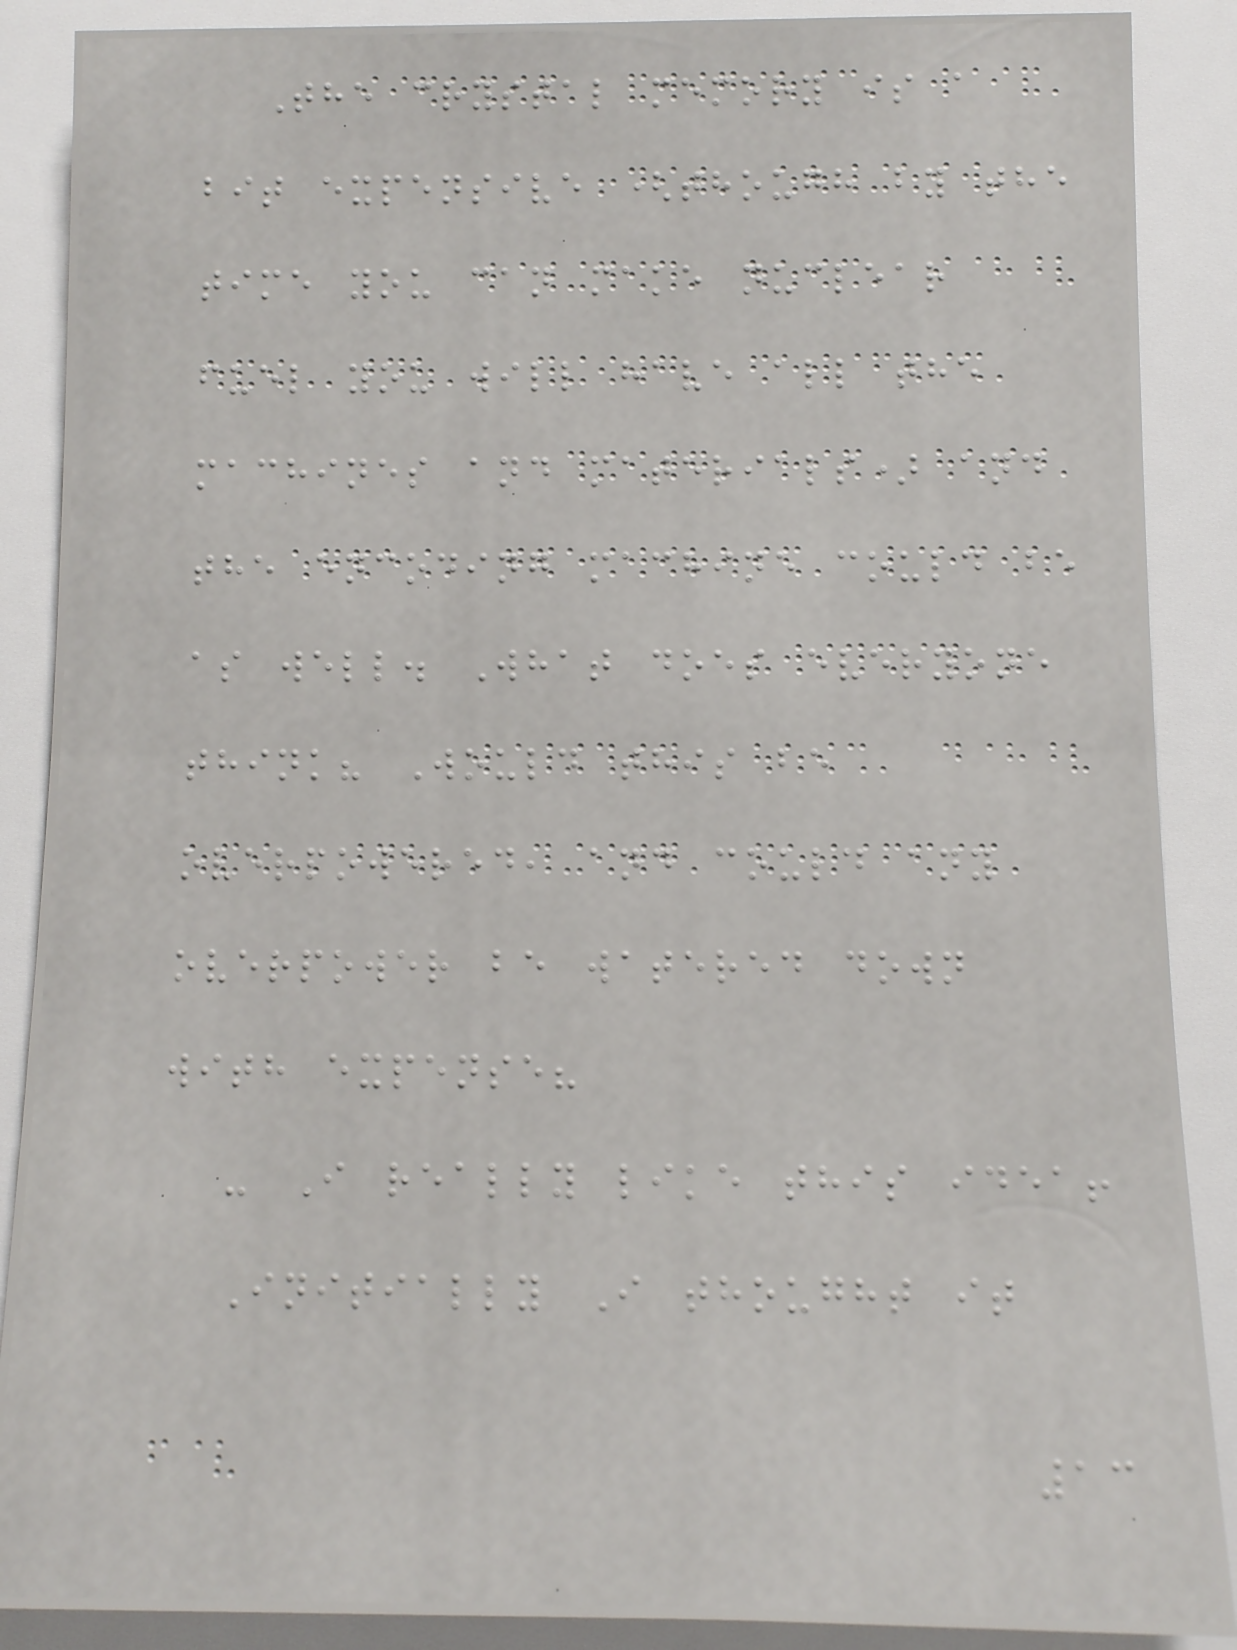The crystal memory is a
bit expensive (though by the
time you can make nuclear
fuel you will have all the
machines and materials) and
the encoding machine could be
as well. What does everyone
think? Would this be
overpowered, and could any
overpower be watered down
with expense?
- I really like this idea!
Initially I thought it
13
